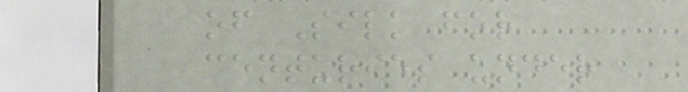of Silk for
centuries under
